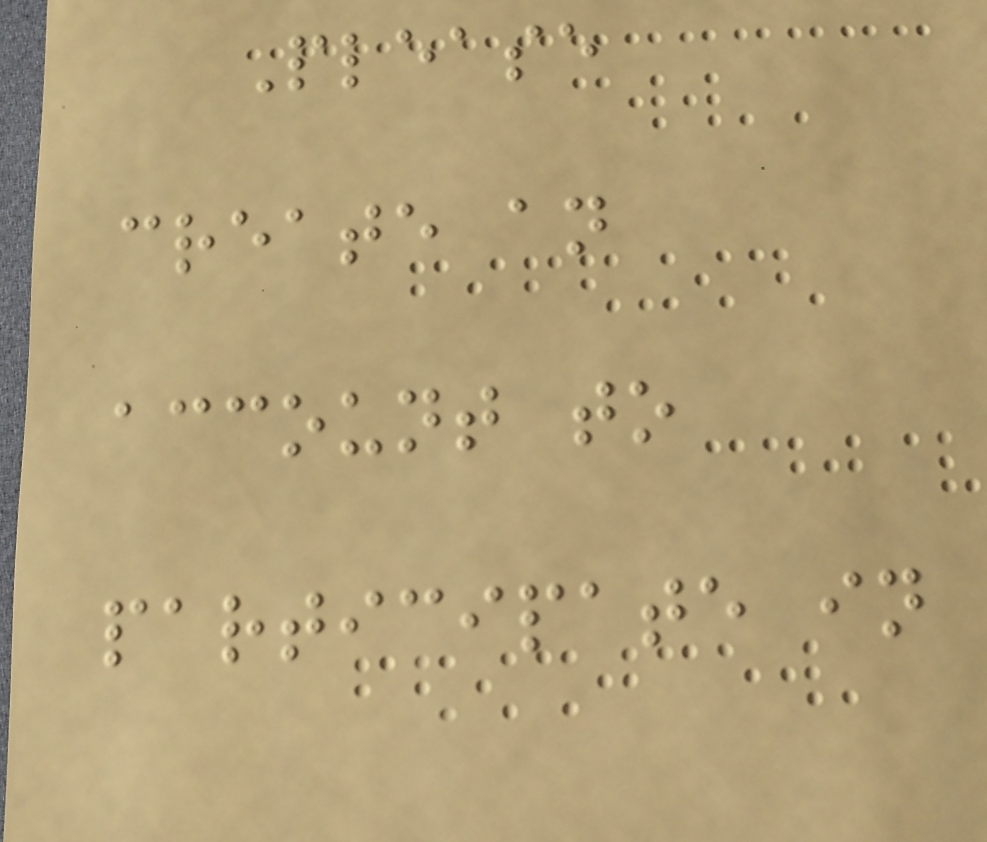Please
create an
account to
participate in
